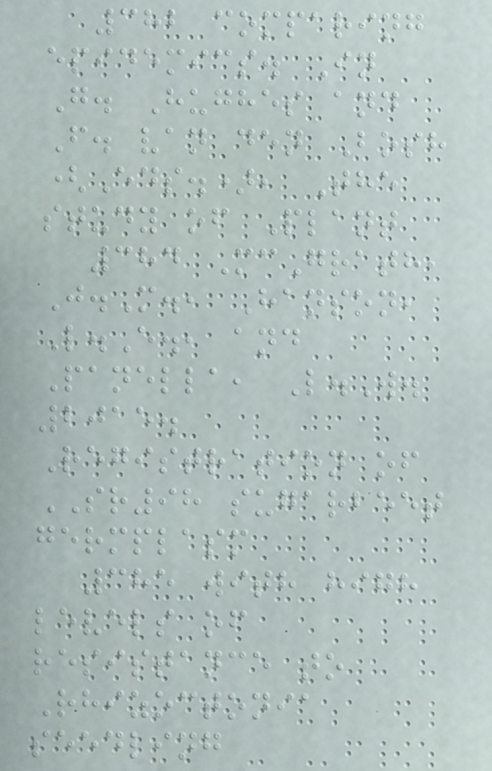382 comparing
epidemics. In
G. Hughes and
F. van den Bosh
(Eds.), The
study of Plant
384 McGrath,
J.M., Hanson,
L.E., and
Panella, L.W.
2015.
Registration of
SR98 sugarbeet
germplasm
385 with high
levels of
resistance to
Rhizoctonia
seedling
